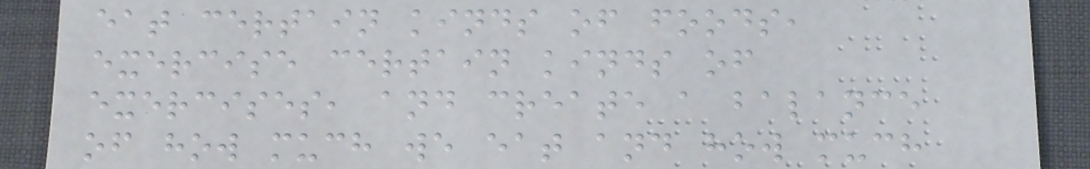eat certain kinds of foods,
exercise certain kinds of
exercises, and create a balance
of how much we eat and how much
